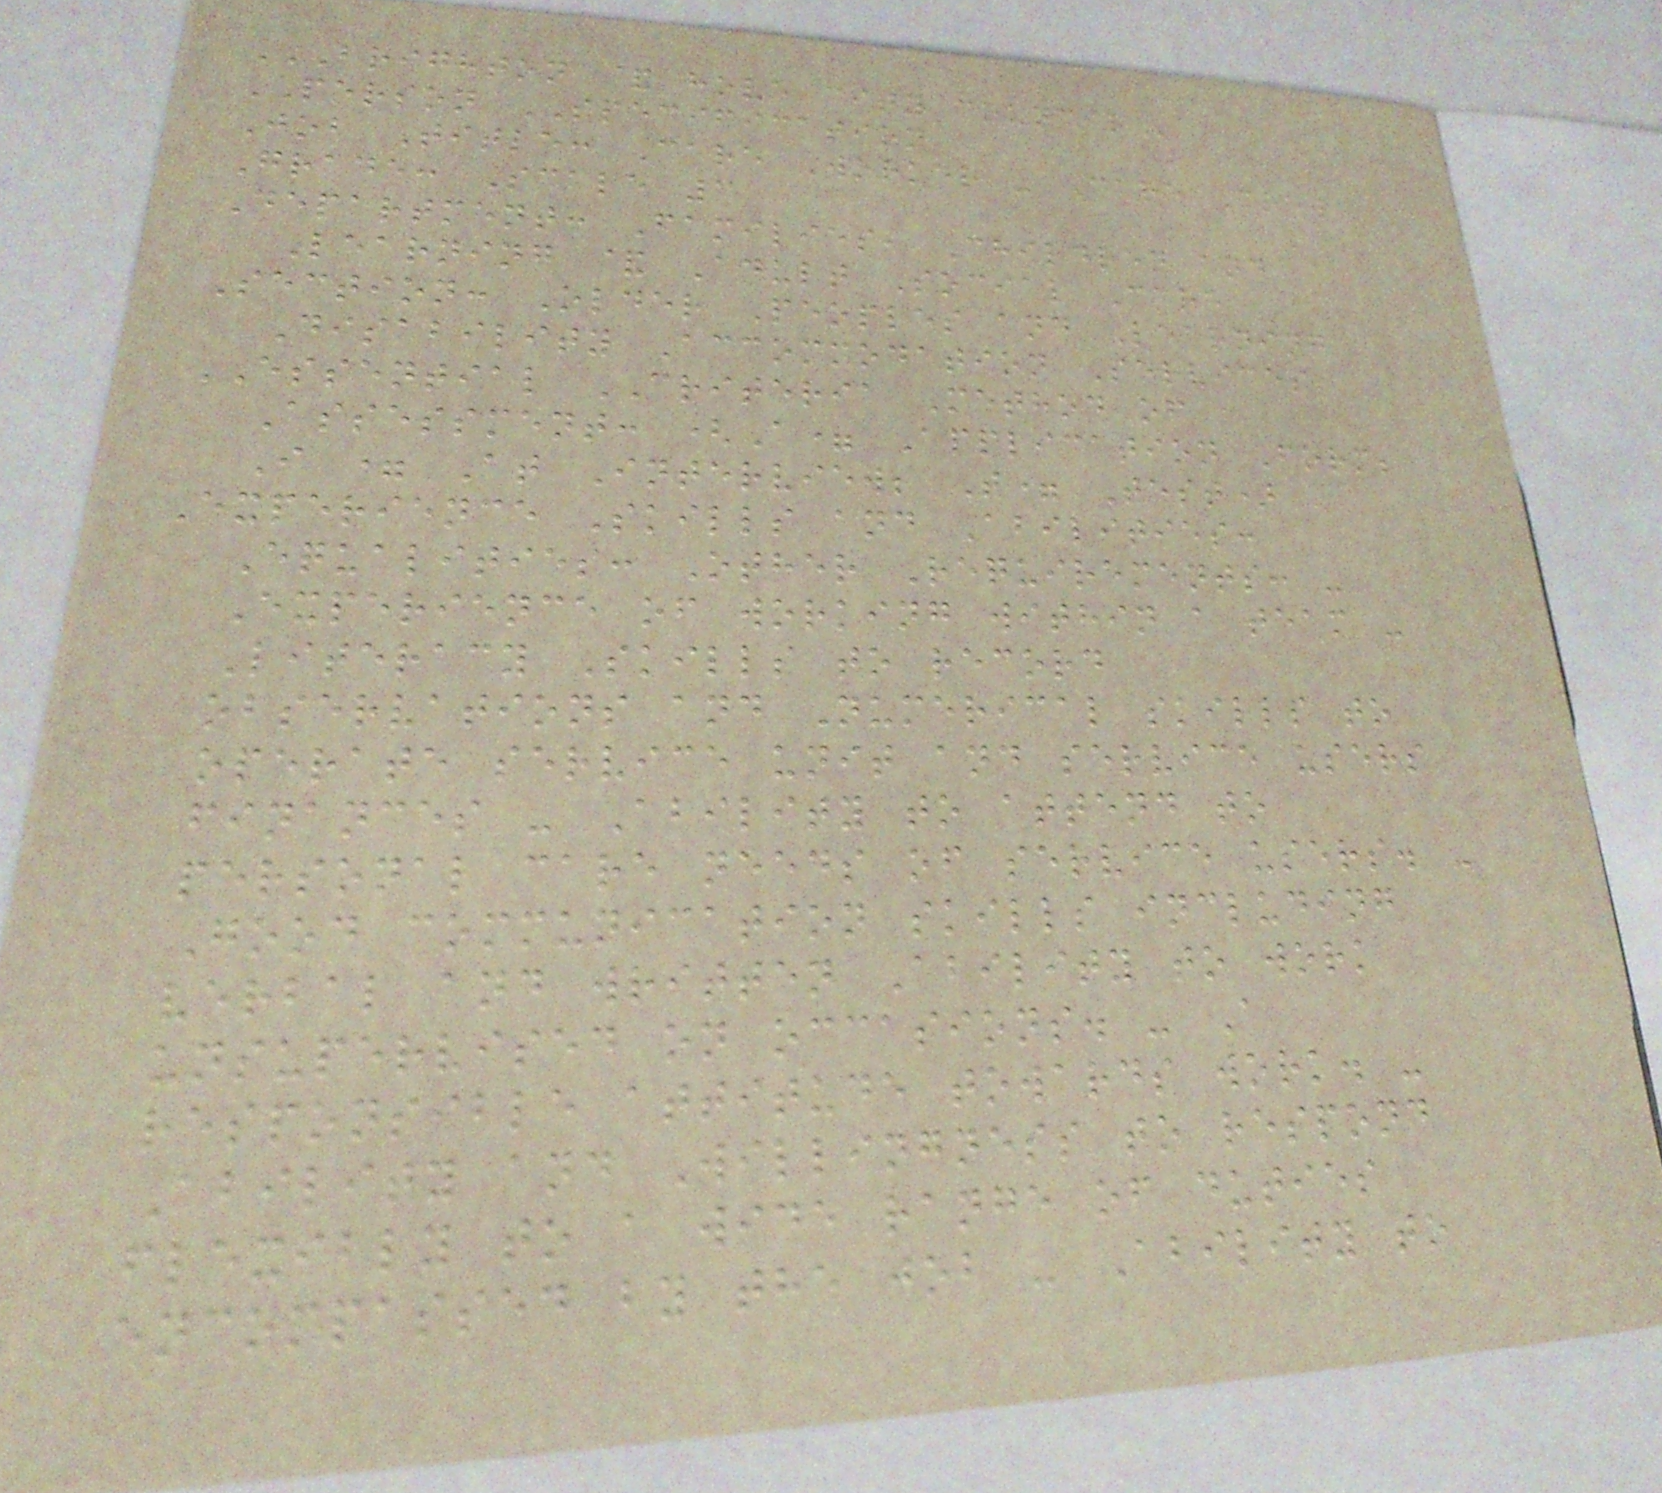BRIGHTON & HOVE CITY COUNCIL
PERSON SPECIFICATION
Job Title: Care Worker - Care Crew
Grade: Scale 3
Department: Families, Children and
Learning & Adult Social Care
Section: Older Peoples and Learning
Disability Accommodation Services
ESSENTIAL CRITERIA Method of
Assessment: (A= Application Form;
I = At Interview; T= Test)
Experience Skills and Abilities:
Equalities: Other Requirements: -
Experience of working within a team -
Literacy Skills to record
observations and Numerical skills to
operate service unit and service users
finances - Ability to attend to
personal care needs of service users. -
Good communication skills including
verbal and written Ability to work
unsupervised on occasions. - A
responsible attitude towards work. -
Ability and Willingness to respond
flexibly to a wide range of duties
encompassed by the job - Ability to
